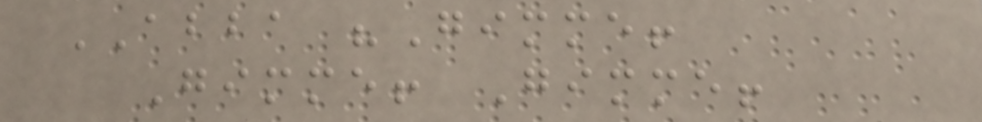ABBA "Gimme!
Gimme! Gimme!
